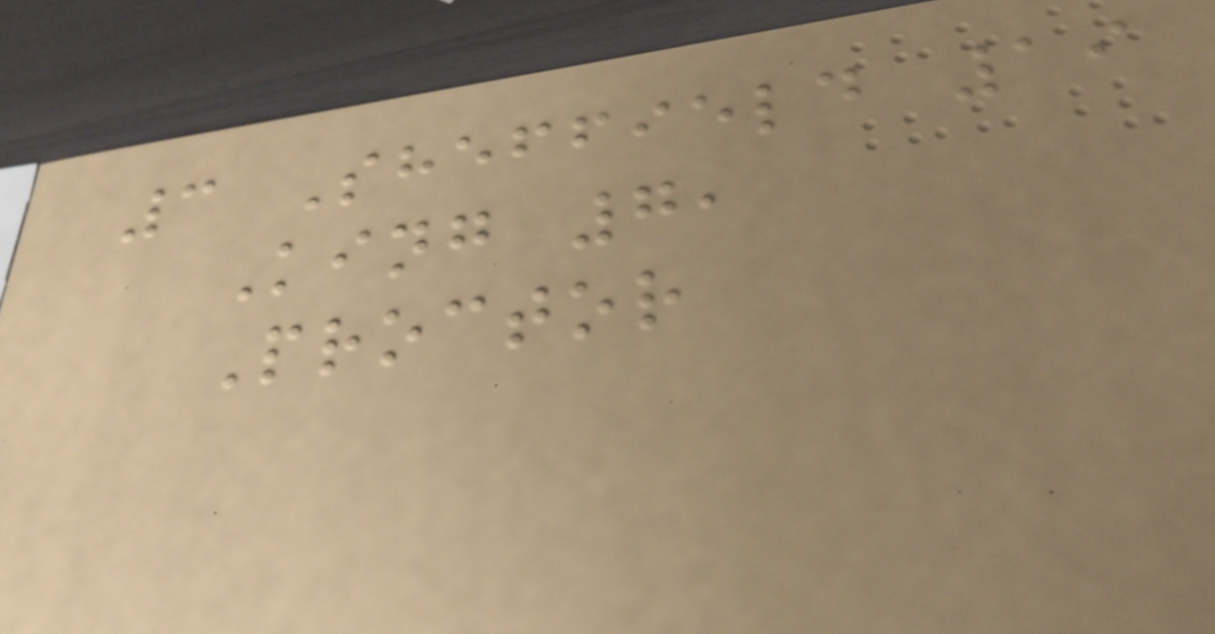3 Sheffield 19
King 7,
Proctor
